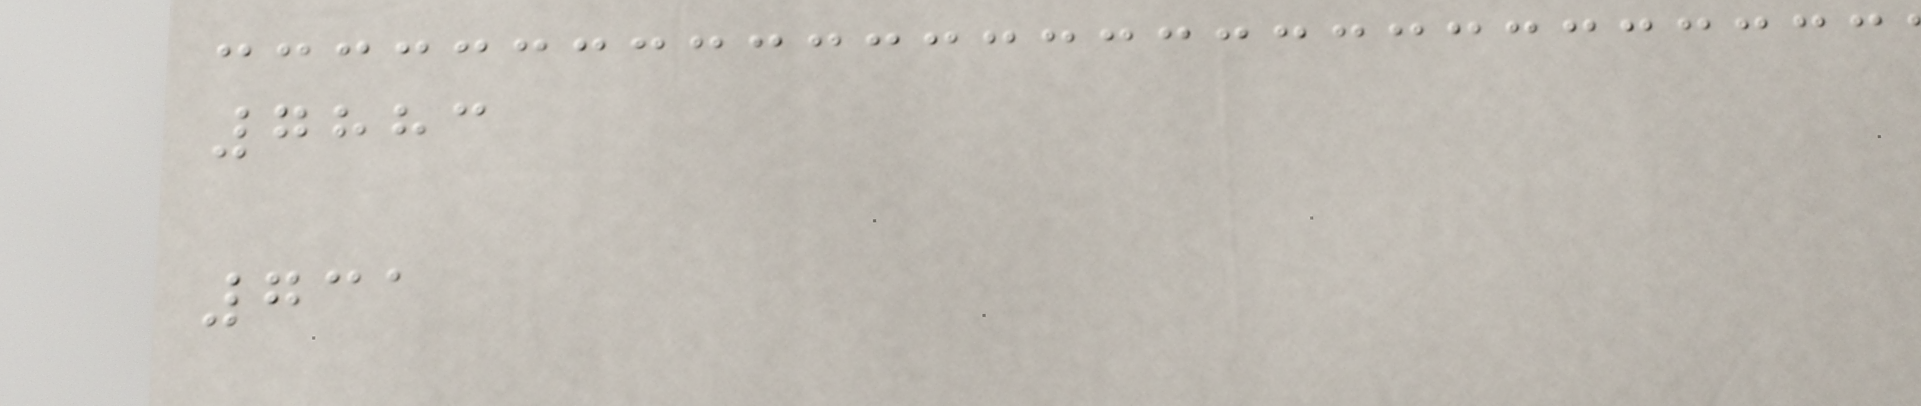7883
731
